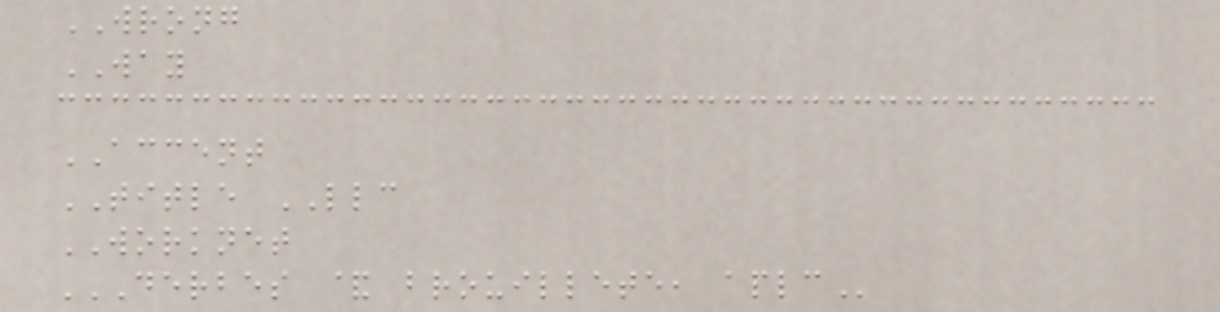WRONG
WAY
ACCENT
TITLE LLC
WORKNET
DERBES & BROUILLETE, APLC
